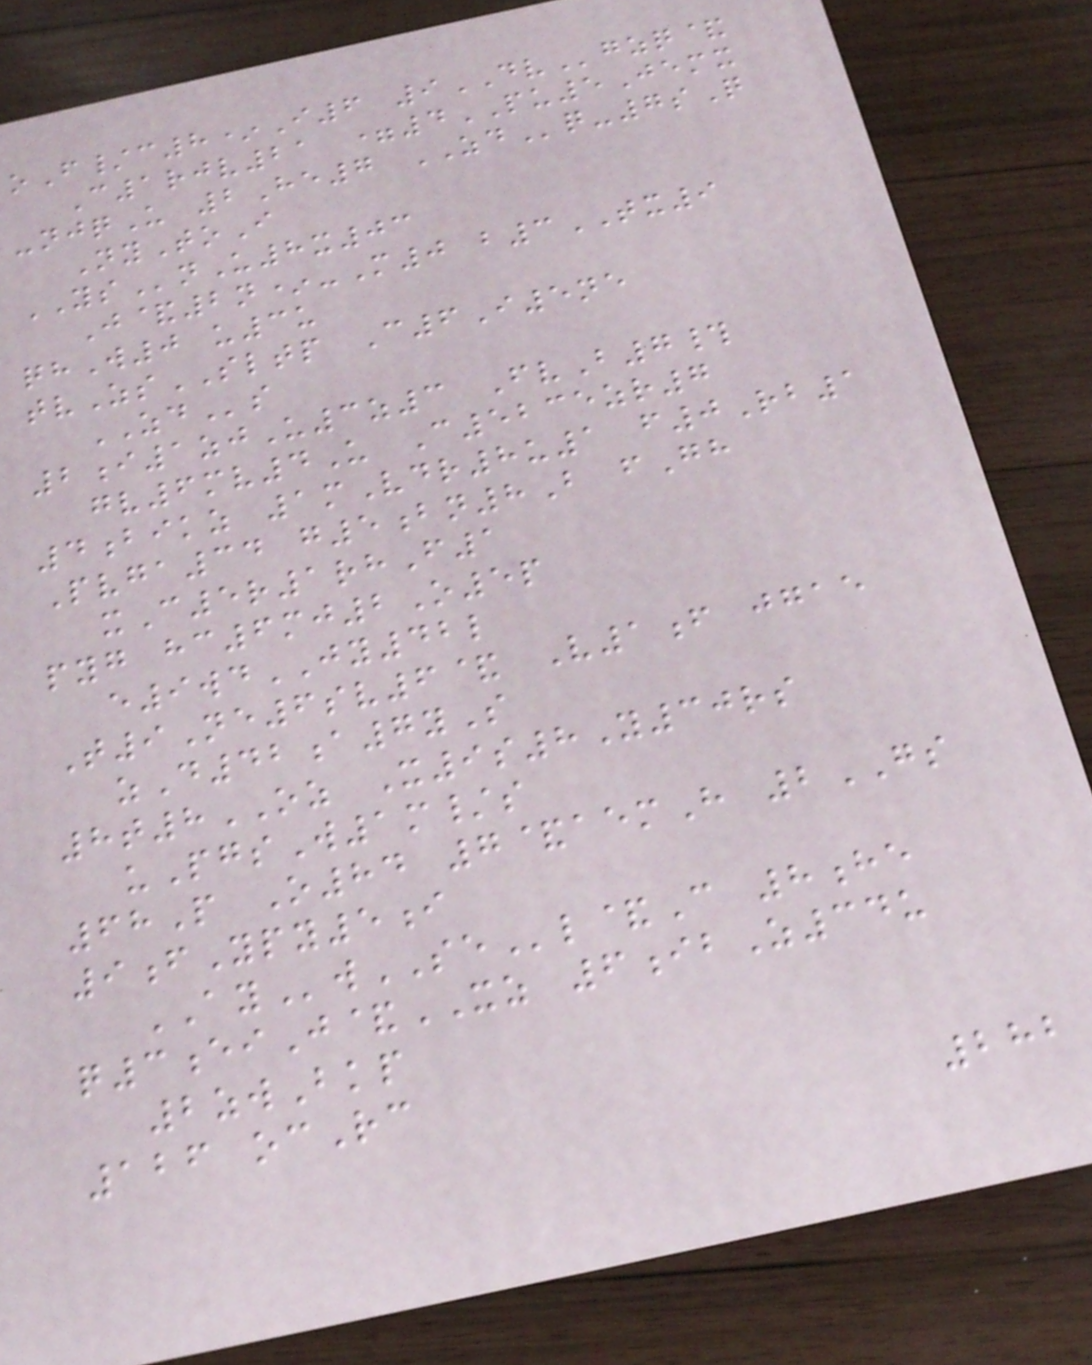oF/c8*I6 9DVgzq&
C1rjv21 =4PU5Jemx
-njqU 2He7 ZDq-7sQ
NyToI
YSnU8x03
J&2n*-M0 b3TX9
qhW0 u3u
tvZsSLTP C6I5ne
ZDs
2i1zjU3z3 FvB7#
gv6mv4U C5235zr7
4bikz 1mVdr8u1 f0Rb1
Pvga34 g5bn8B fGh
xC5r1rhF1
pyg hc6mj2O5p
e9wdJY42l
T9Ne6sv6& V1f jgae
zD42a7yS
8t8OZ X9s8Y30rs
uPgsW1m/s
68P O84 7&aemH 2GS
9fYpy5i
AYwSEl&C 8he
q3eiJ&XZ 6ibZ34u
2zwBkp
126 ocRc
282
